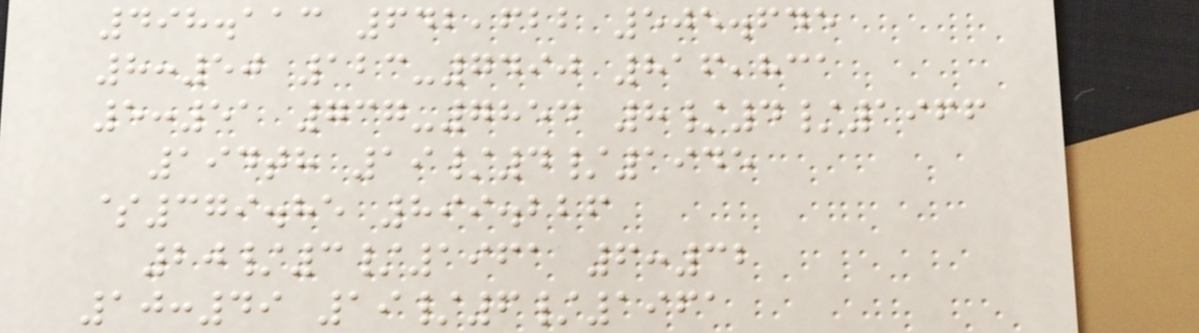498.113 642,622 505.645
8:50 123-7490 816,831
5:51 737-7854 8/4/1966
194th 19/4/1945
$379.85 899.226
20/3/1961 6:32
10:49 19/6/1961
